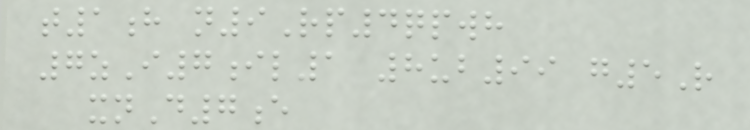t1h n9Rp4qpwh
7zI7il1 8ub99 g5R
xnD7e
